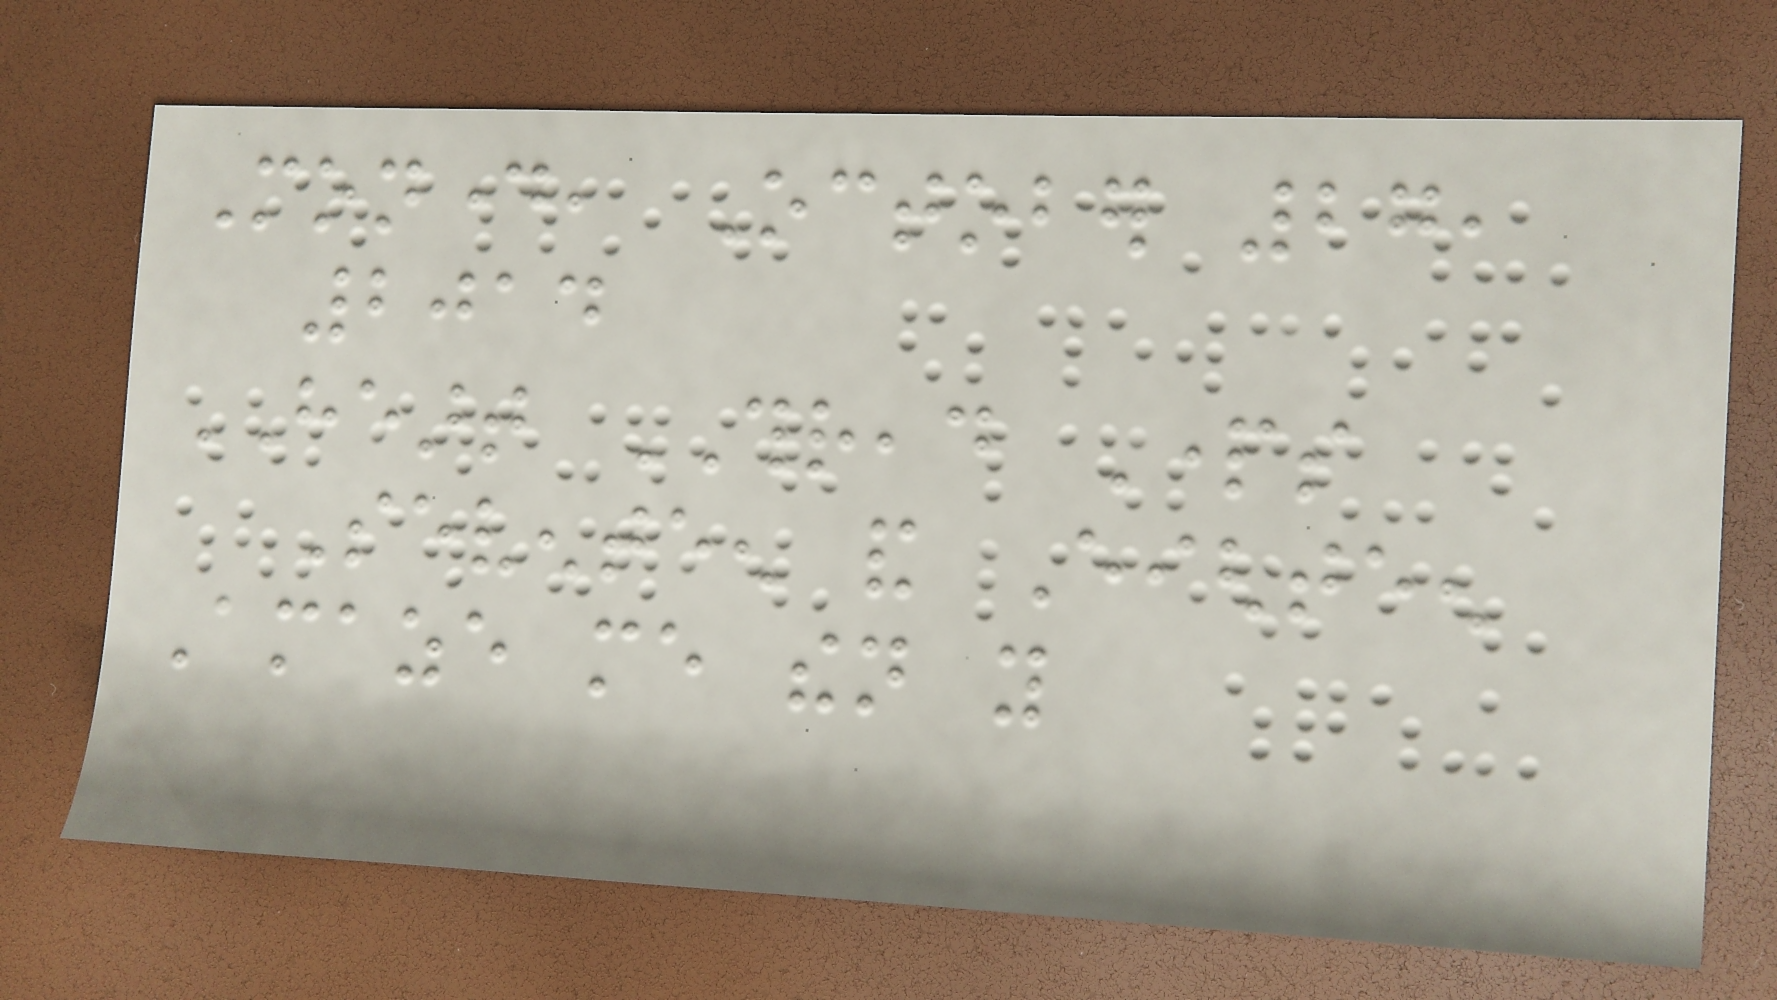Monday, October 27,
2014
HEART THREAD Parts
Seventeen and Eighteen
Amaze me then you
